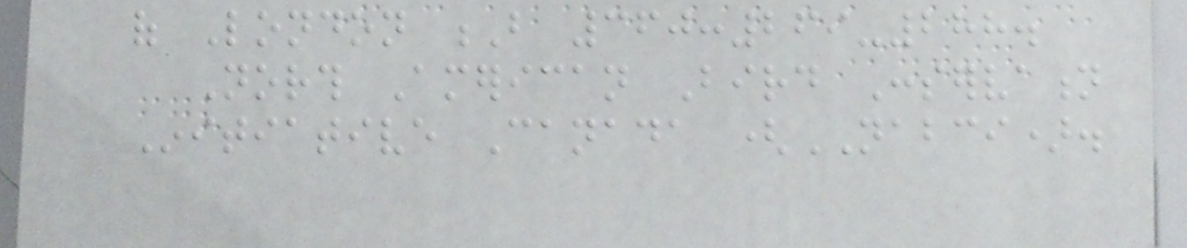of London B 360:269-288.
North American Bird Conservation
Initiative Canada (NABCI).
